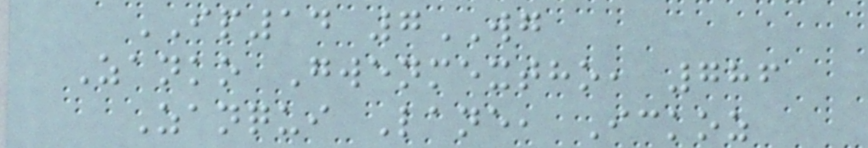IP14 7WG
Zanko Gwenmextho, 786
Zanqui Lane, Ickoz
